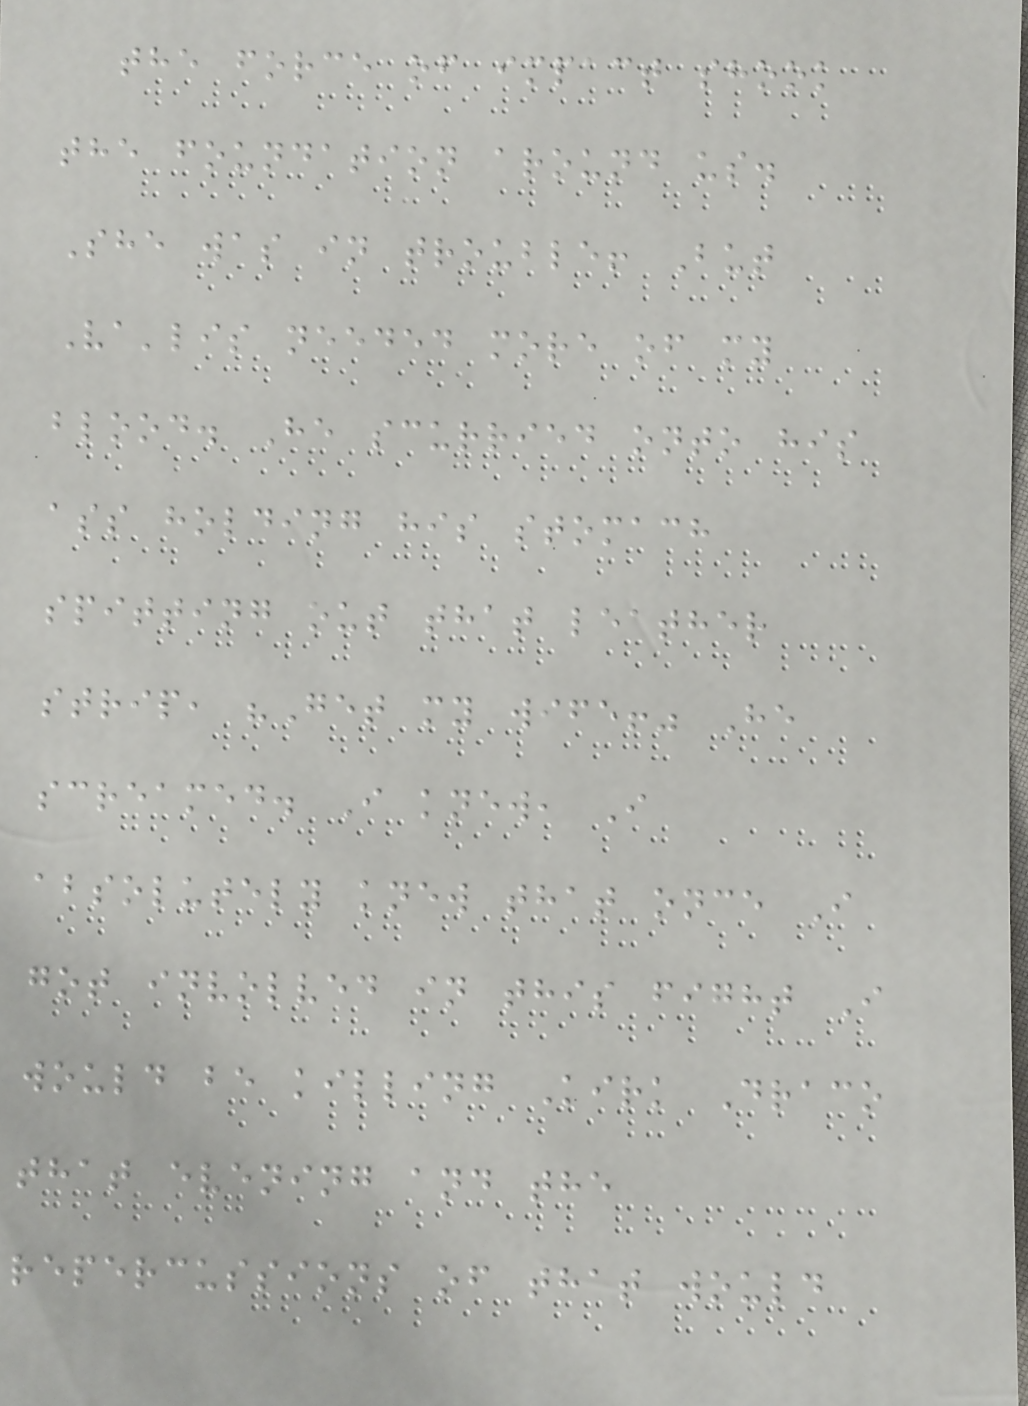the force of impact shook
the foundation around us.
She was in trouble! But
Va'lis needed more of my
blood. He scurried onto his
ass holding his stomach
spitting out that leather
strip, "Get my wife!" He
screamed. I knew, I
absolutely knew that once I
got involved in this fight I
would be killing Kirk Draco
that evening and the
repercussions of that would
